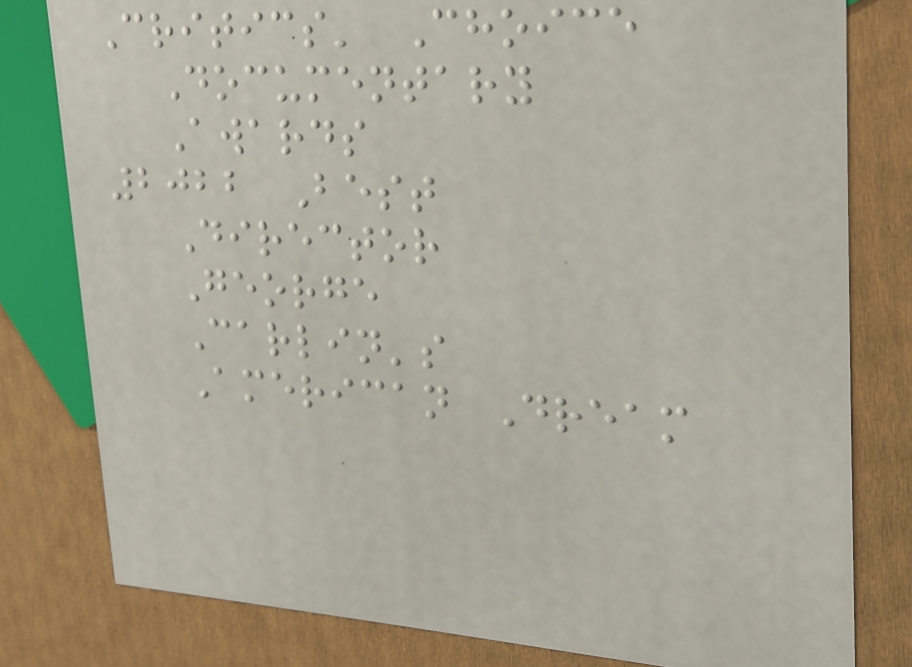Critics' Choice
Documentary
Awards
2022 Best
Director
George
Carlin's
American Dream
